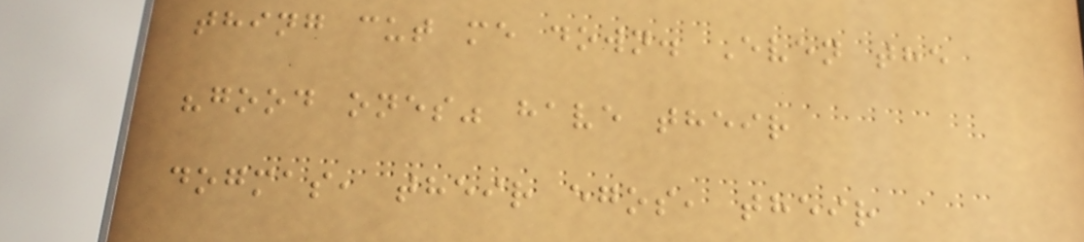thing cut me down. Even the
"good ones" have their
dogmas, their egos, their
